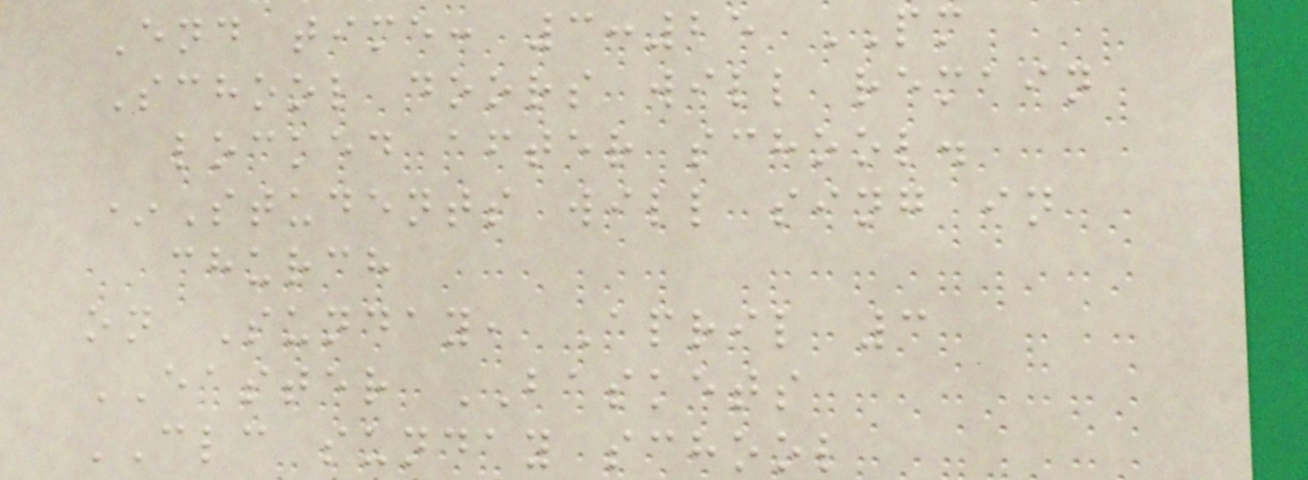End time: 3:25 PM
School doors will remain
locked after school.
*Students will sing in
church
on Sunday, April 3
EASTER BASKETS
CLC sunday school
